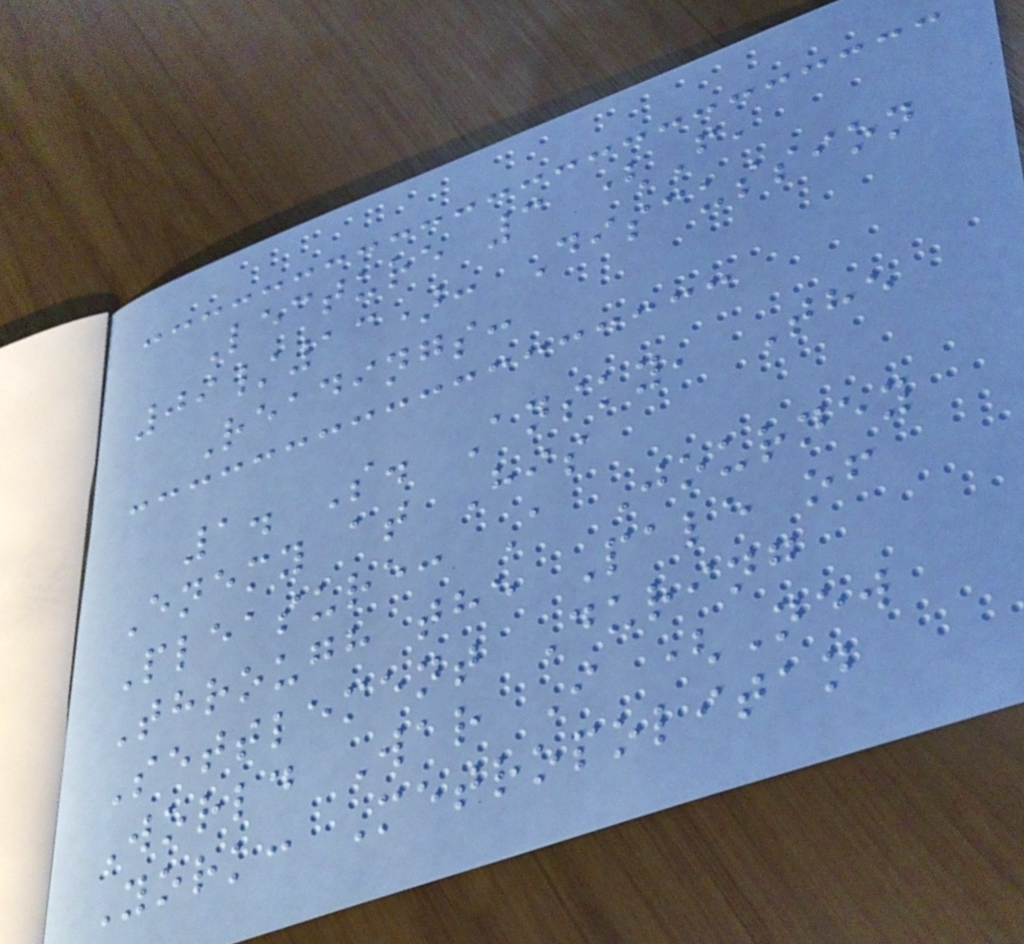Lecture 3 (F,
09/13): Discussion
Readings:
1. S. Ansky, The
Enemy at His
Pleasure: A Journey
Through the Pale of
Settlement During
World War I (New
York: Metropolitan
